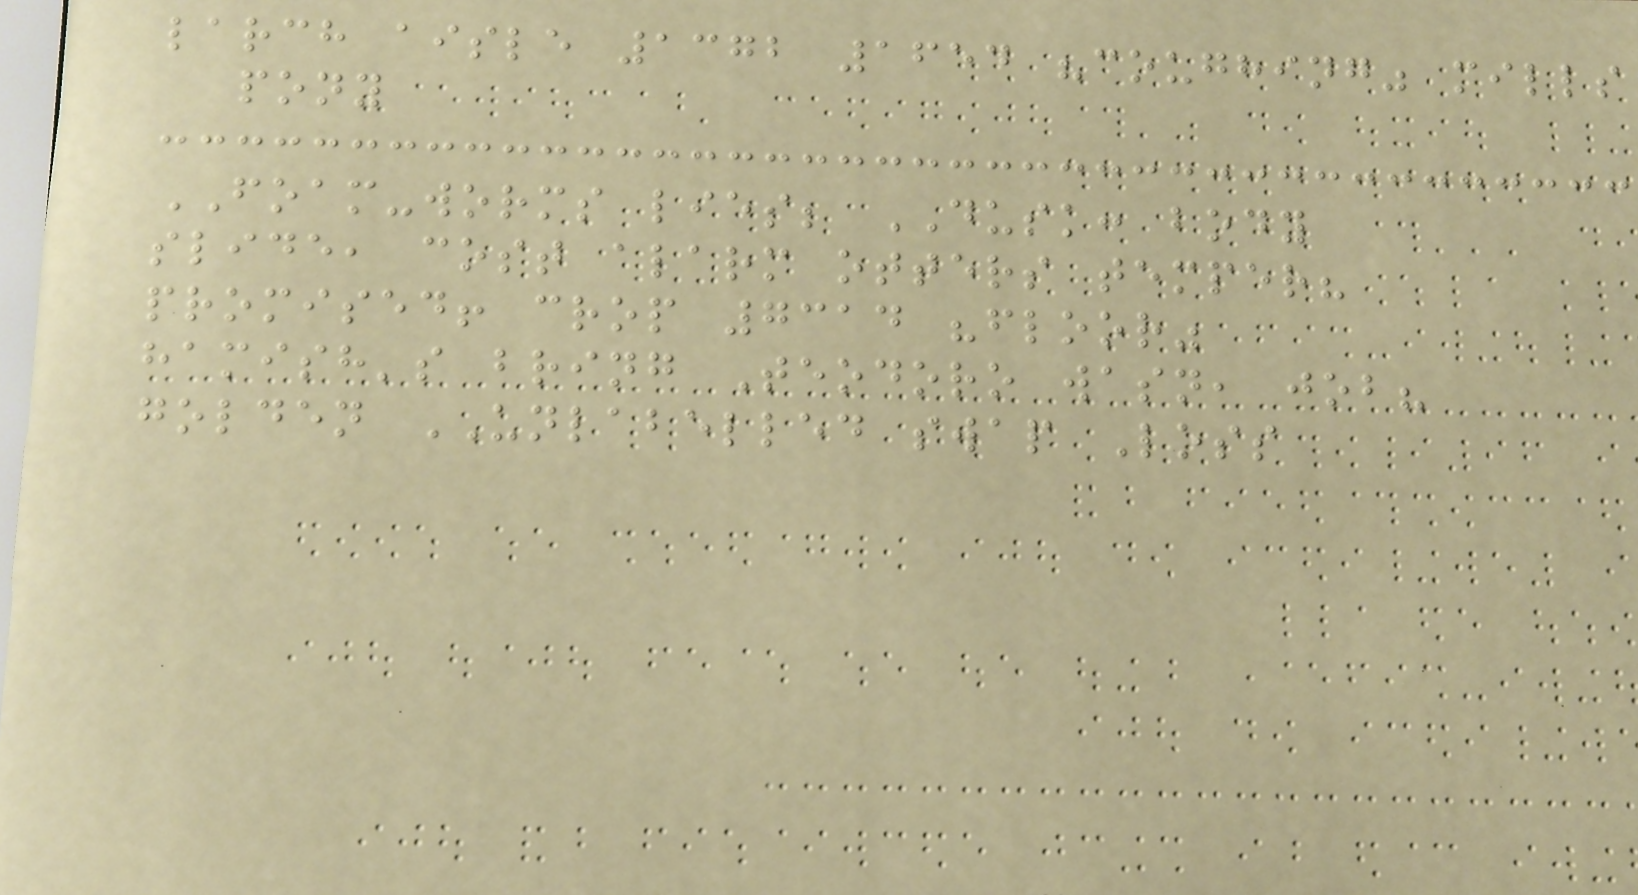larch aisle 1372 1654 "coughing" mills
pony
FOAM-worms lies; DUSK: body
slide, cost alarm otters temper?
promised! crop 7314 "floor"
hamish's bring Teodoro wasn, job?
golden UNLABELLED swap Loss
